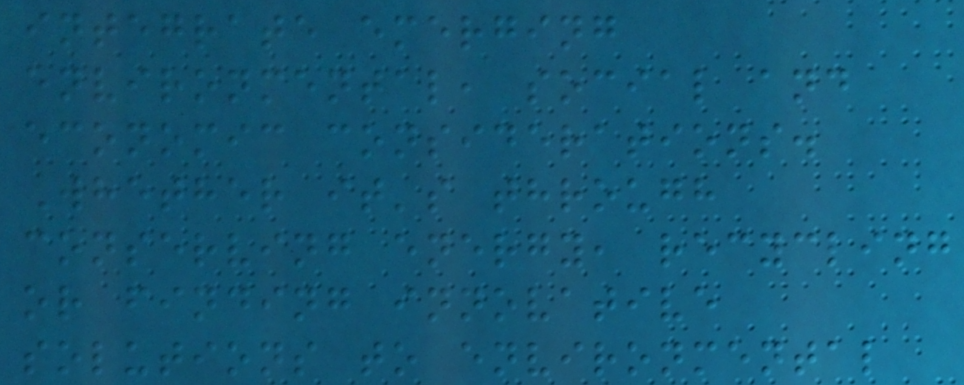integrate emerging
environmental, social and
economic considerations.
Whether it's through
conserving energy, recycling
or finding innovative
solutions to environmental
